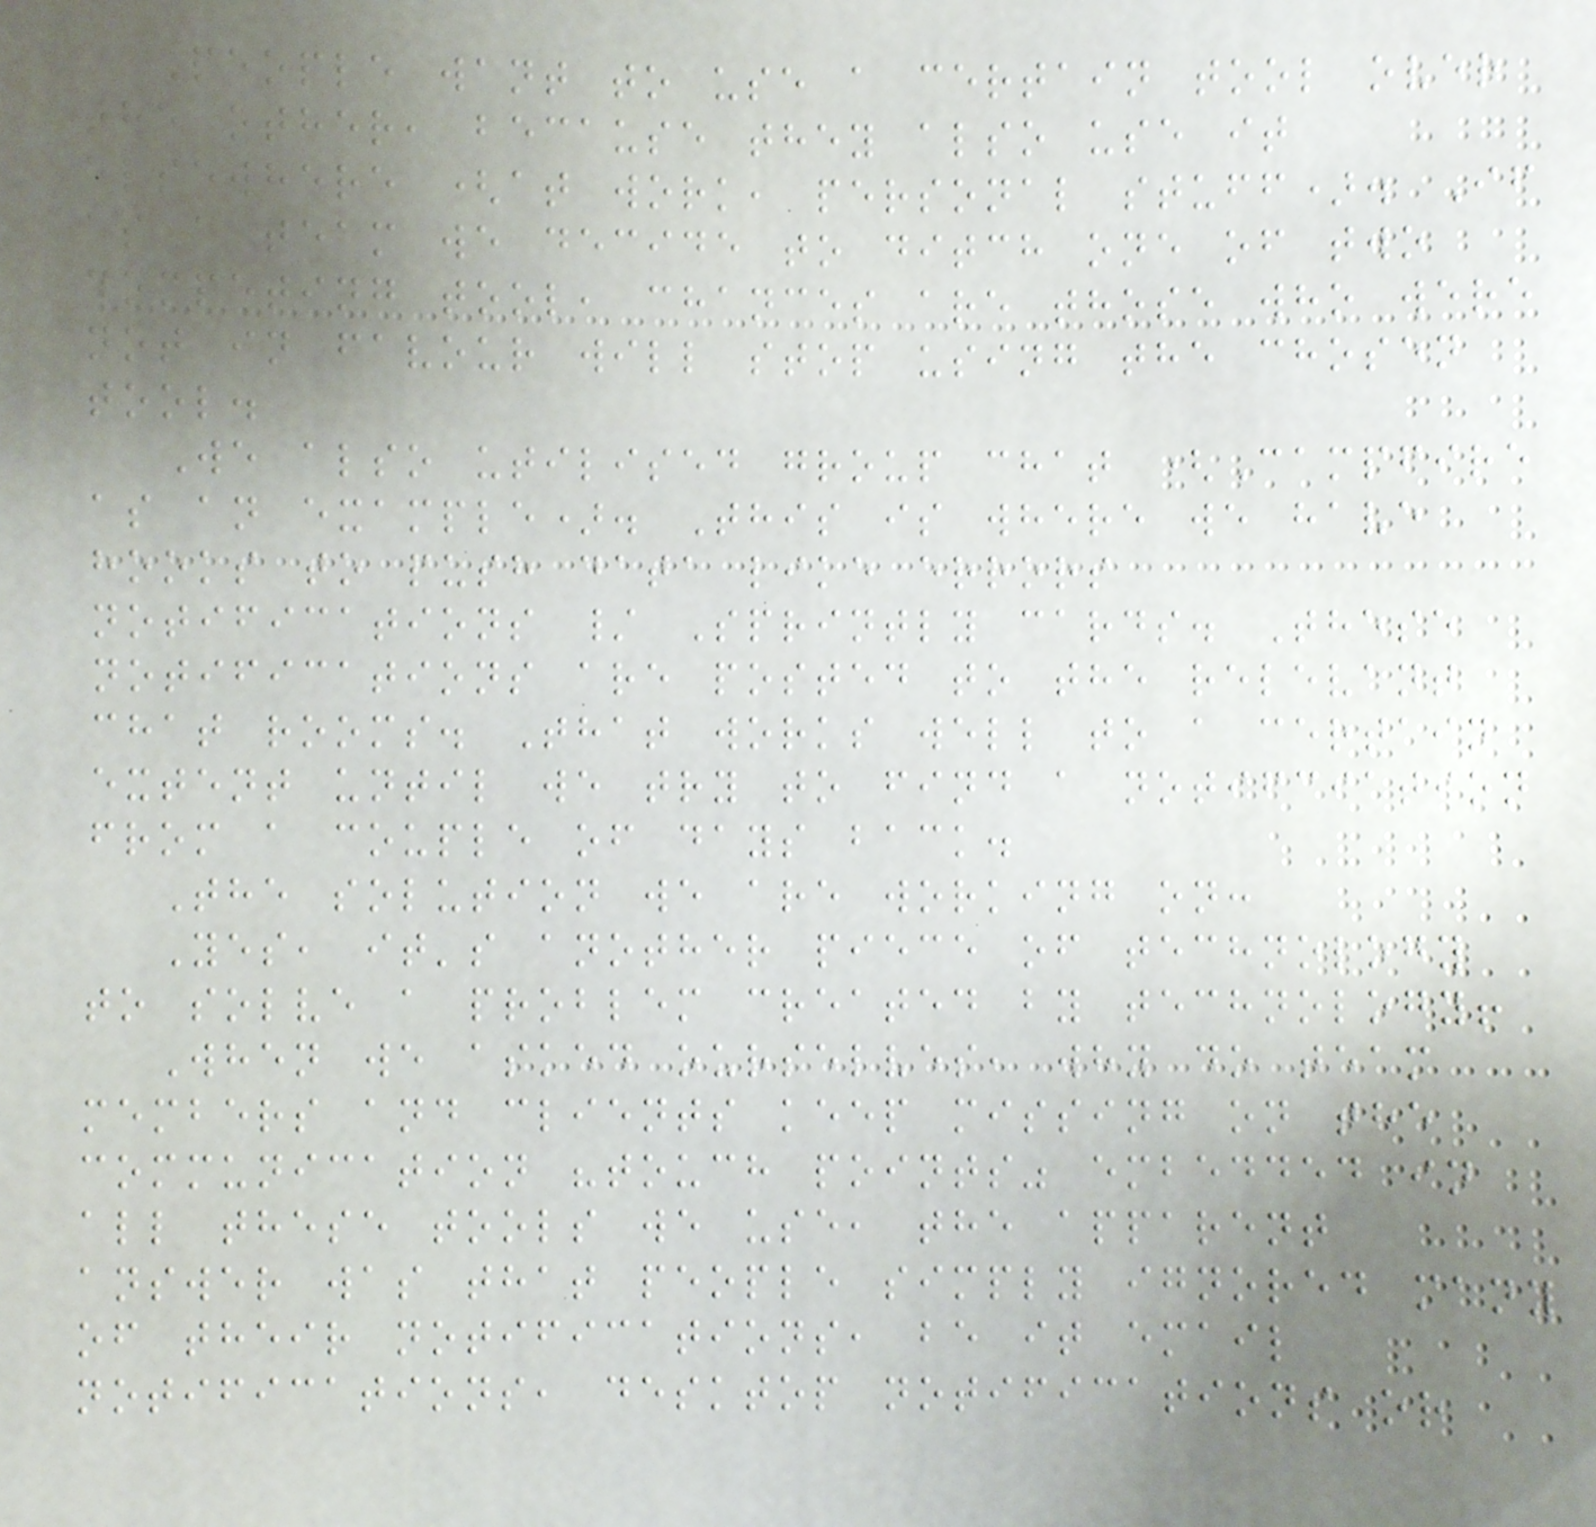People want to use a certain tool over
the other, because they also use it
elsewhere (at work, personal stuff). If
as a team we decide to ditch one of two
competing tool, chances are those who were
not in favour will stop using the chosen
tool.
We also utilised group chat (Campfire
as an example). This is where we have
hooks to push data like errors
notifications / Sprintly cards. These
notifications are posted to the relevant
chat rooms. That works well to a certain
extent until we try to find a notifciation
from a couple of days back.
The solution we are working on:
Yes, it's another piece of technology
to solve a problem created by technology!
When we asked ourselves, why do team
members and clients keep missing on the
communication "touch points" embedded in
all these tools we use, the apparent
answer was that people simply ignored many
of their notifications, be it email
notifications, desktop notifications or
